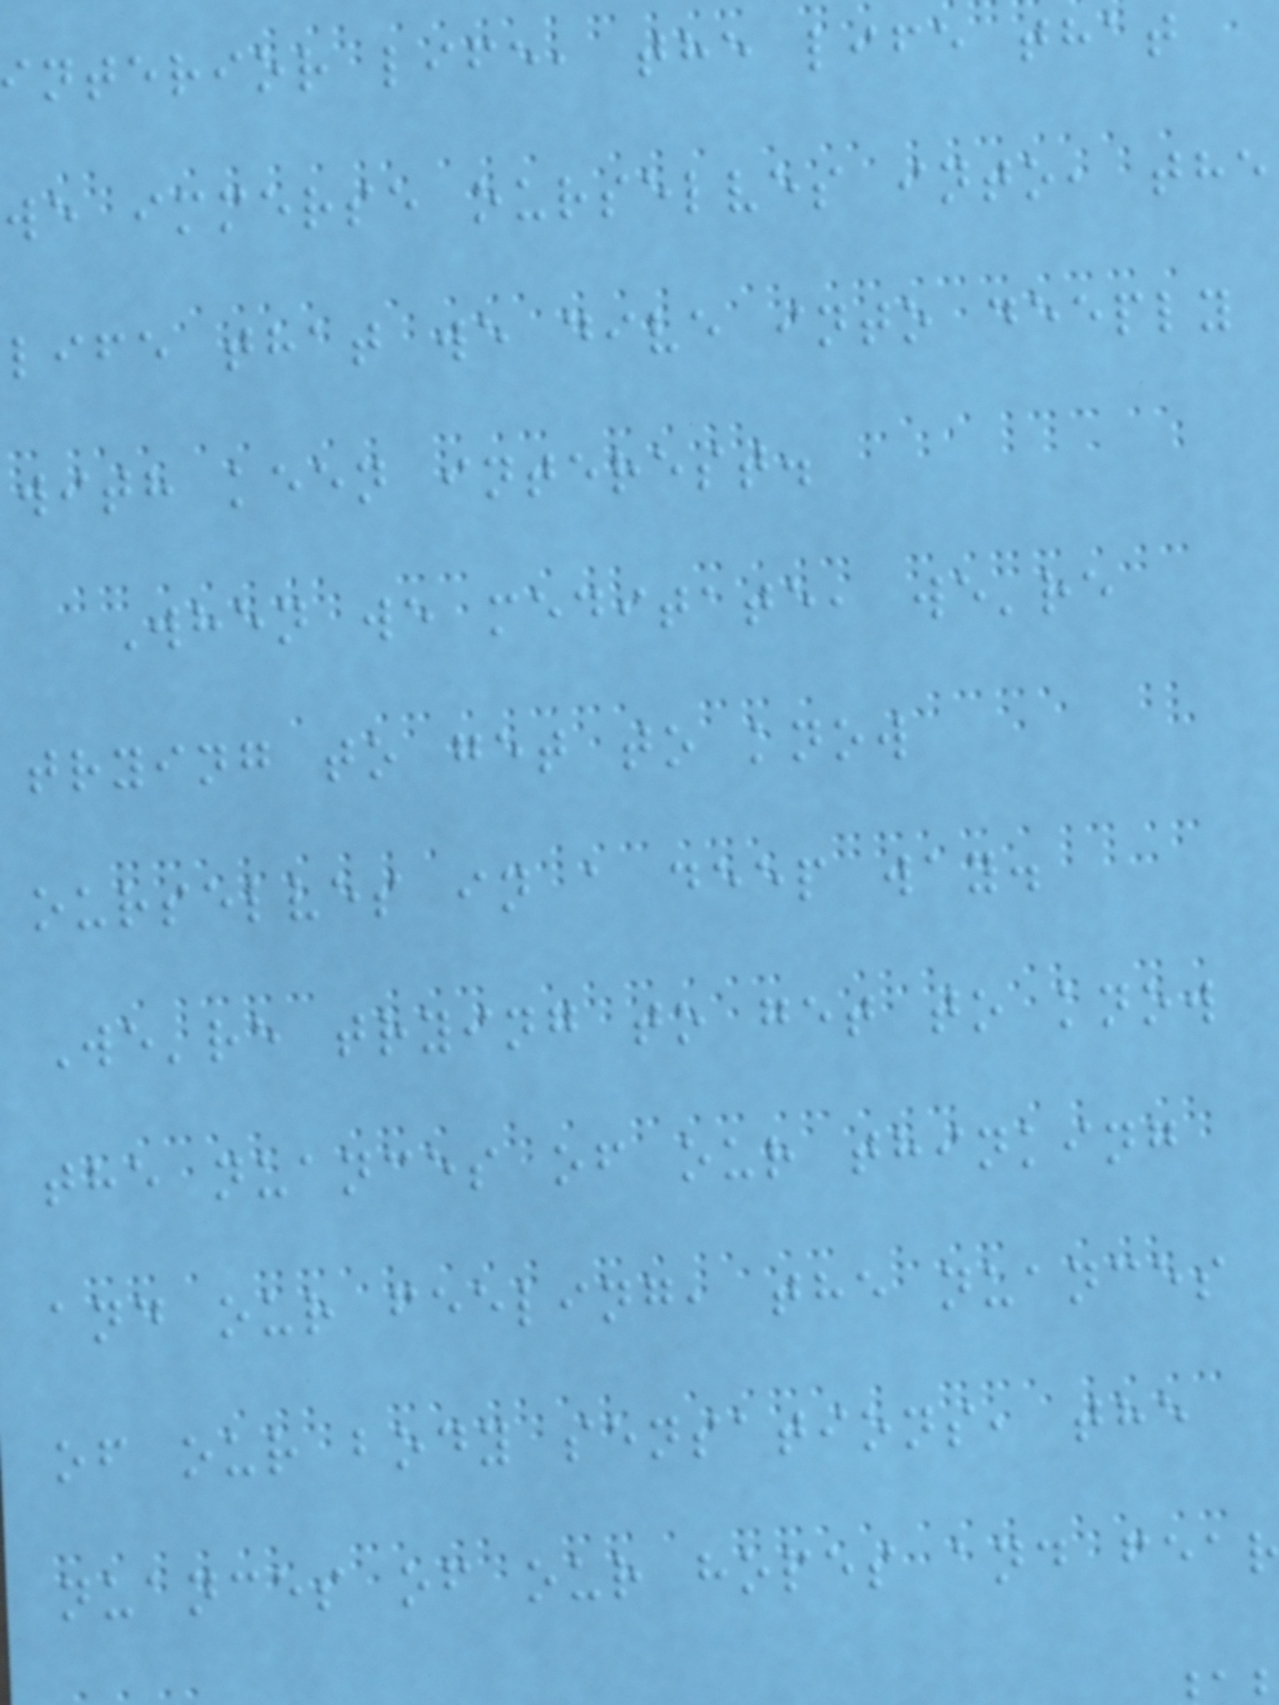interior life, the life that
we immerse ourselves into, the
life that we dive into deeply
with keen interest.
When we meditate, we're
trying to get to know
ourselves in a deep way.
We're trying to get to know
the nuances of our thinking
and our feeling, the nuances
of our body sensations, the
nuances of our hopes and fea
